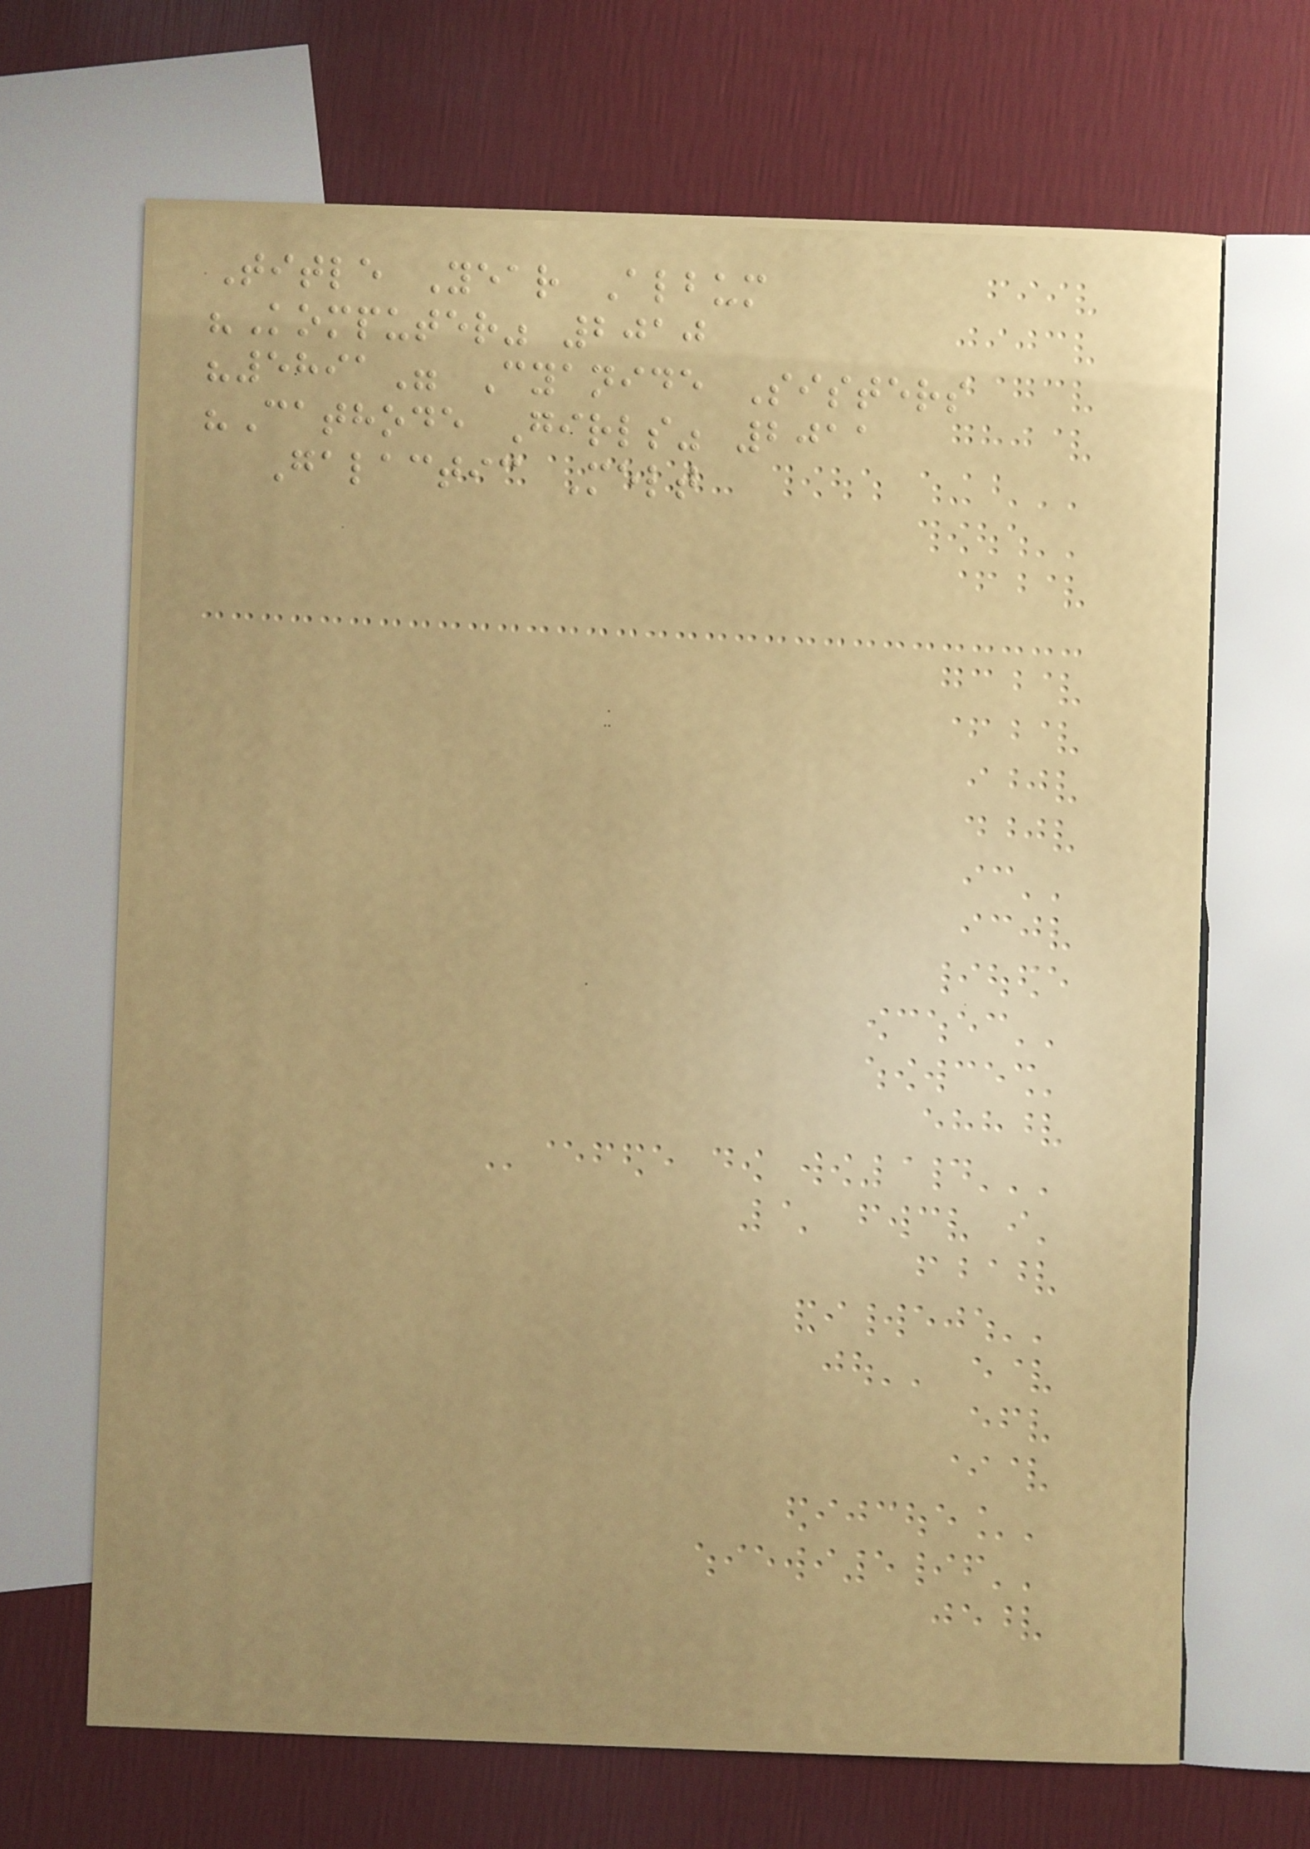Title Year Album
"Komputer" 2010
"5891" Cyanide Sisters
"Cathode Girls" 2011
Galactic Melt
